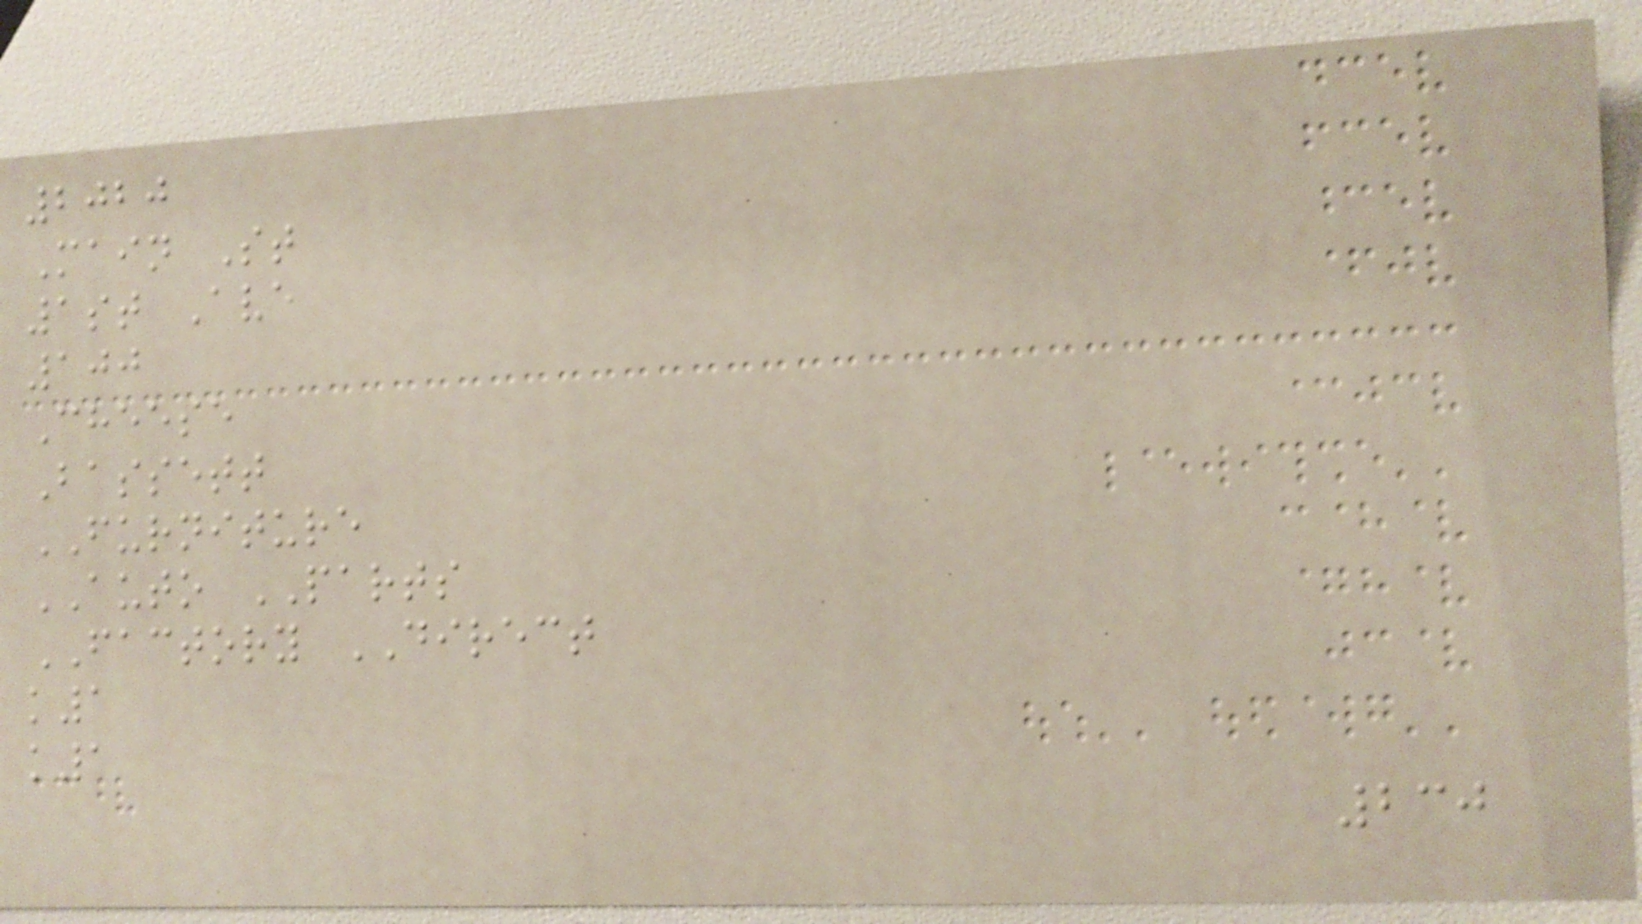2020
Main St
1st Ave
100
Cheese
Bassett
FURNITURE
AUTO PARTS
FACTORY DIRECT
k1
k1
230
